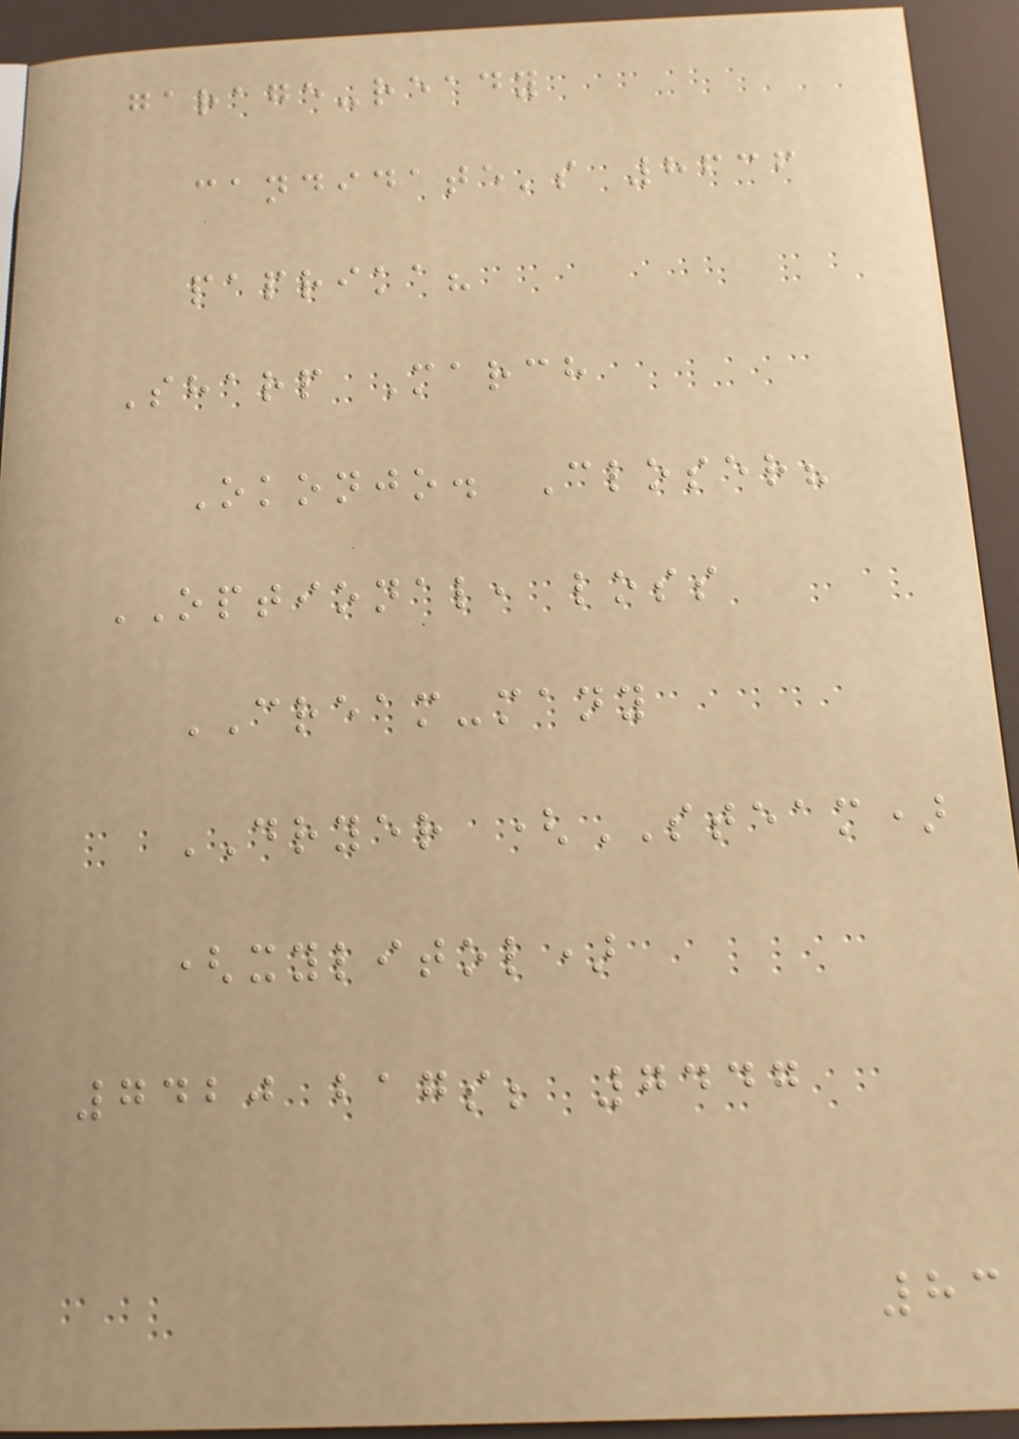garage-ready
candidate's 8636
paprika?
Sharp March
Okonjo. Closer?
OPTIONAL, loss
CREAM-many
DRYER (STEAM)
(xylitol)
7420 bags; 7447
83
